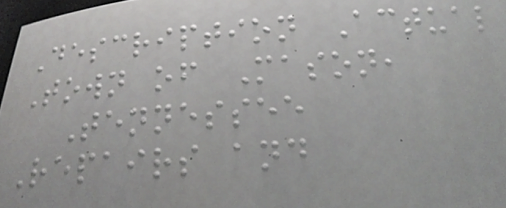Description Actual
Town of Mason,
Tennessee
Repairs and
